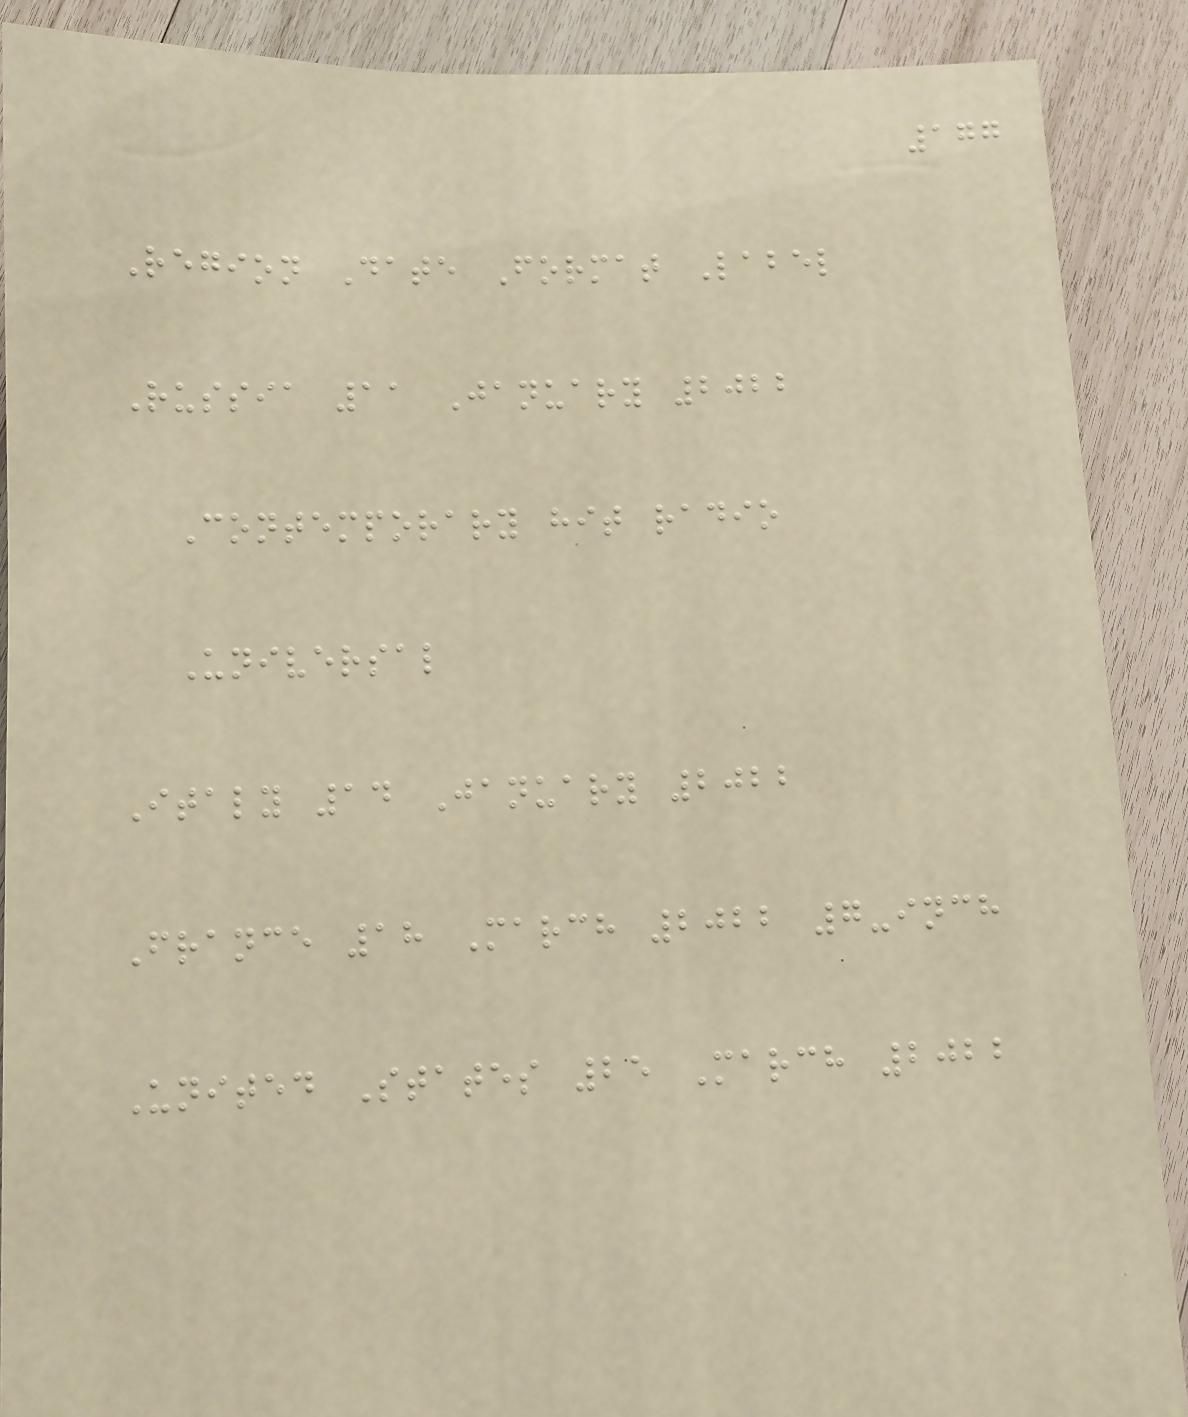177
Region Date Format Label
Russia 11 January 2022
Contemporary hit radio
Universal
Italy 14 January 2022
France 18 March 2022 7-inch
United States 25 March 2022
